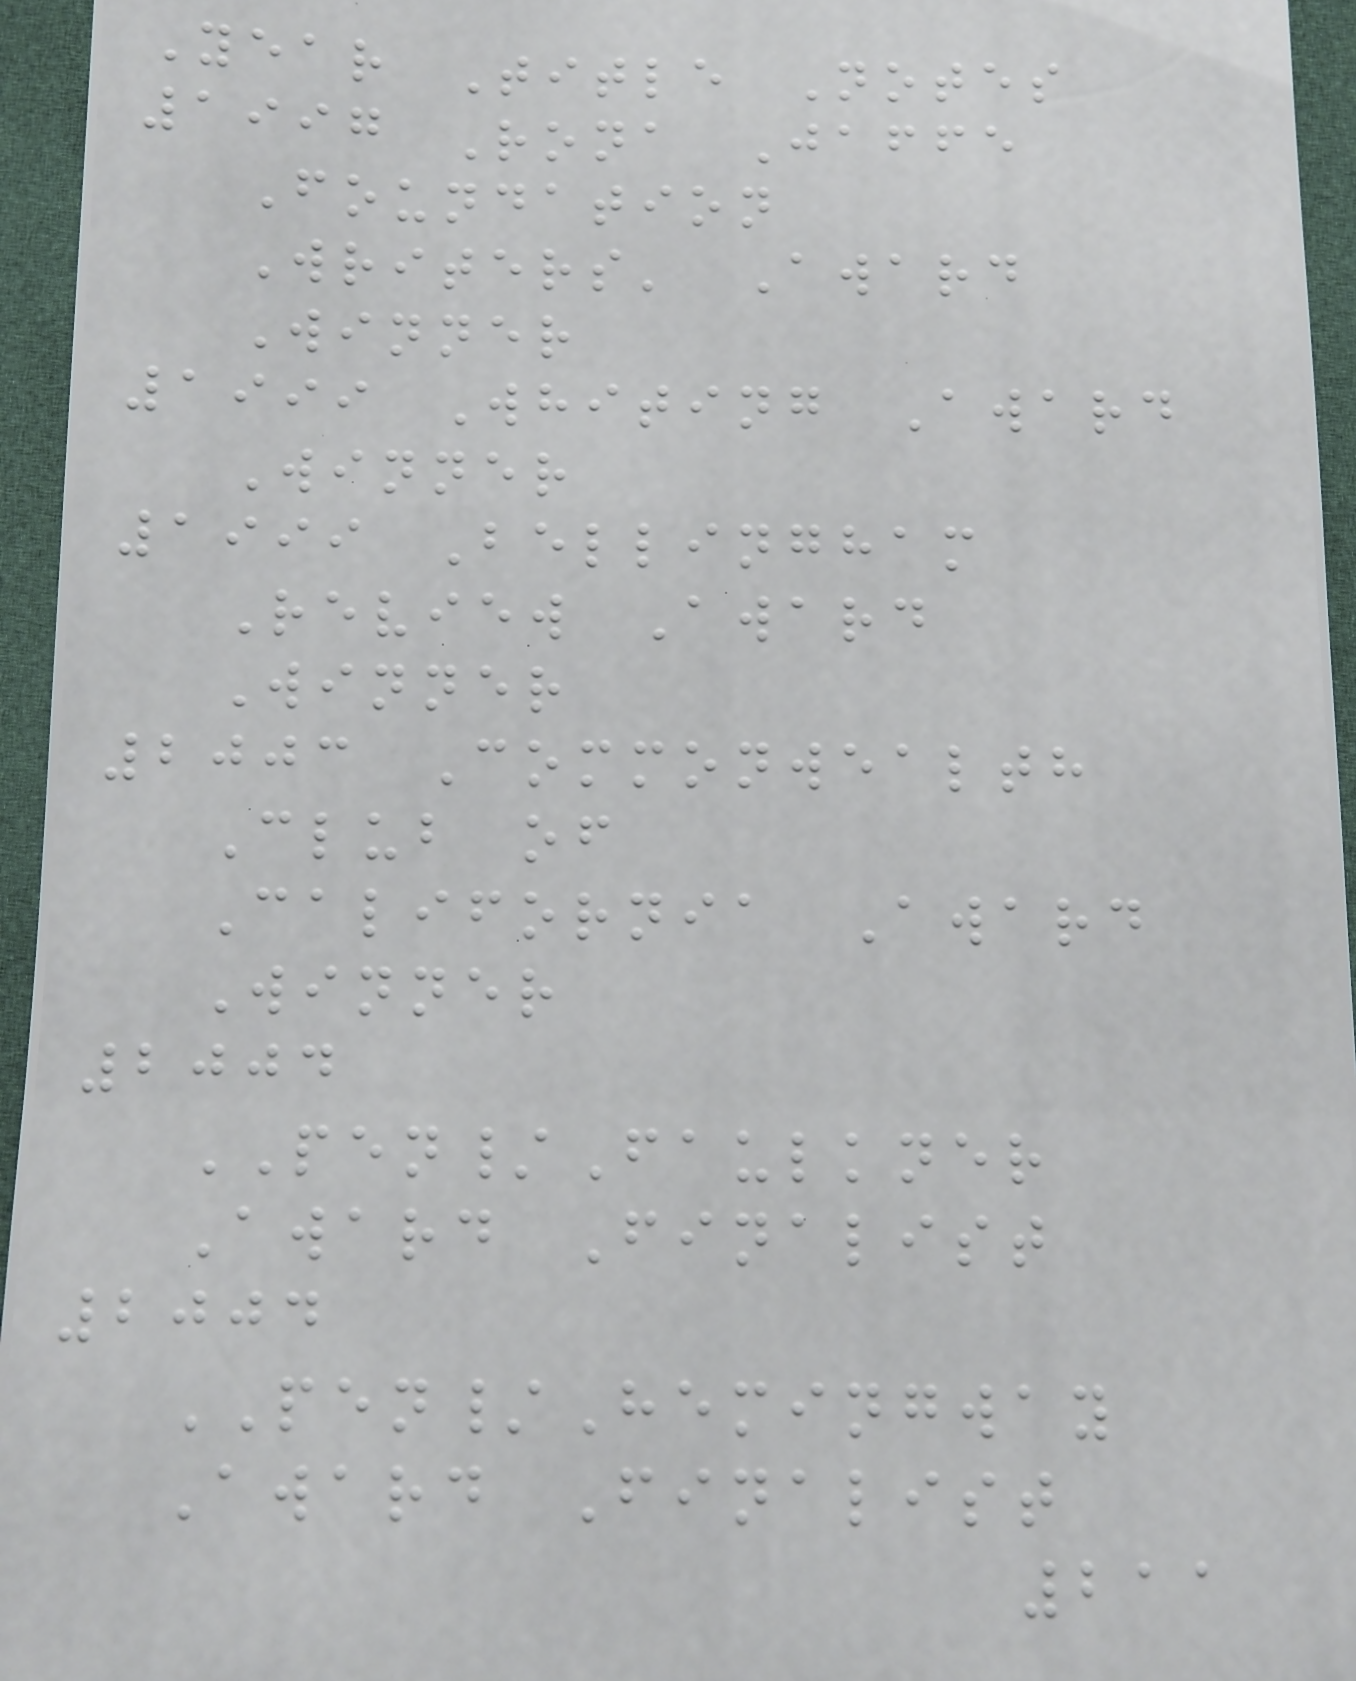Year Title Notes
1997 Rona Jaffe
Foundation
Writers' Award
Winner
1999 Whiting Award
Winner
1999 Bellingham
Review Award
Winner
2003 Commonwealth
Club of
California Award
Winner
2004
PEN/Faulkner
Award Finalist
2004
PEN/Hemingway
Award Finalist
211
